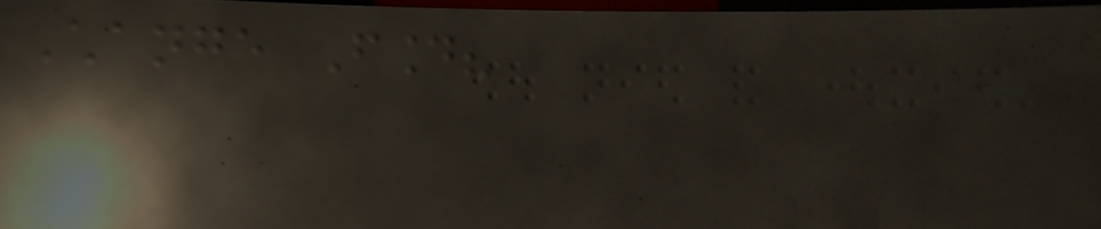Change Found?
